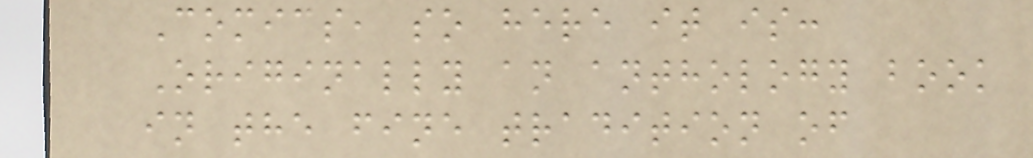Comics, so here it is:
Originally an anthology book
in the fine tradition of
